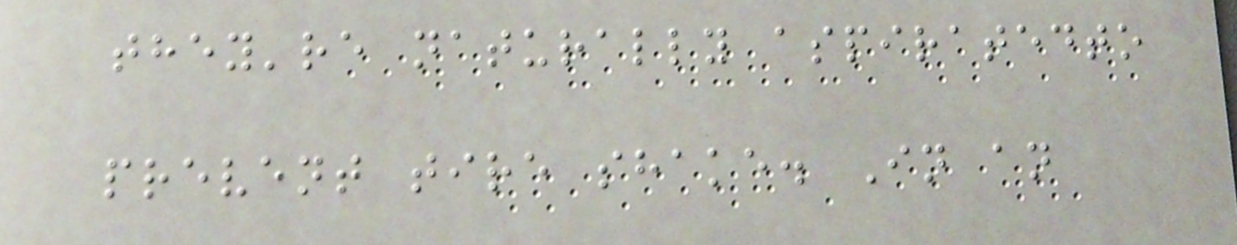they're naturally aspiratedto
prevent tire shake. In an
